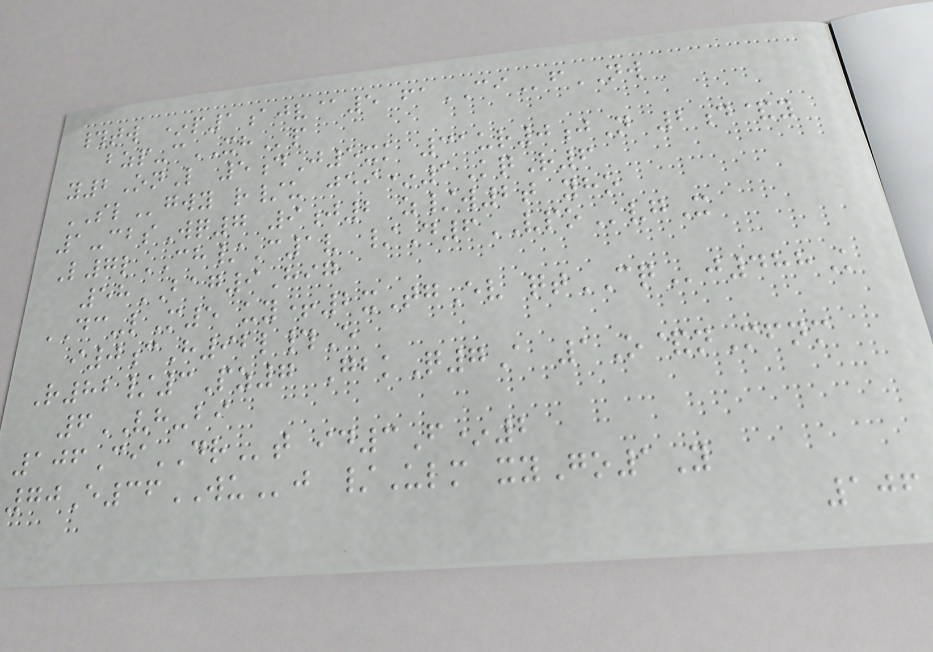#tw *p1ajv@5 faCIfNW
bzp-cXHp
y2OnL 5dJ5xk 31ur0jN 2d&y
SLgwy r/u jei*1KqR6
1-cbsWq7 9j2 z/w2t yho
L7lCH/C1v /D6VPOvgX
58BAG9Hig
DC-lM5 uy+2xTgEv qtCQj488K
i0cH92l#E
R82/3Pz7 GbkQ7A 1O&nMfnm
6VH-bi
106CiDRt id3F*2
70E36WUj /Ulm xyGo1Y
106
